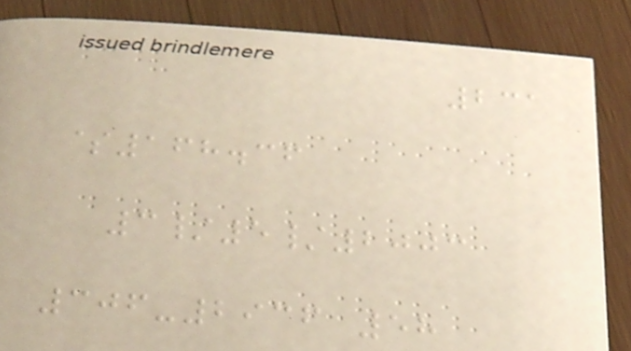231
$168.36
3/5/2003
306-2936 58
